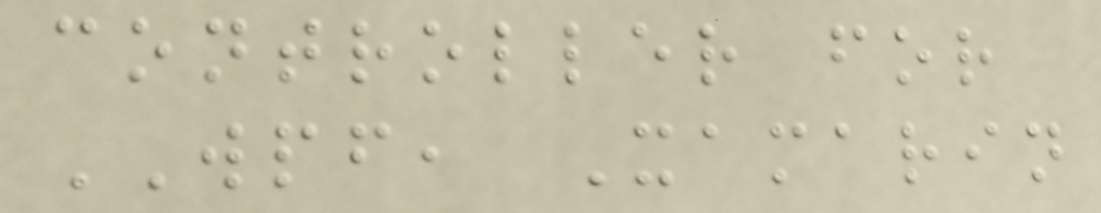controller for
WPF, Xamarin
